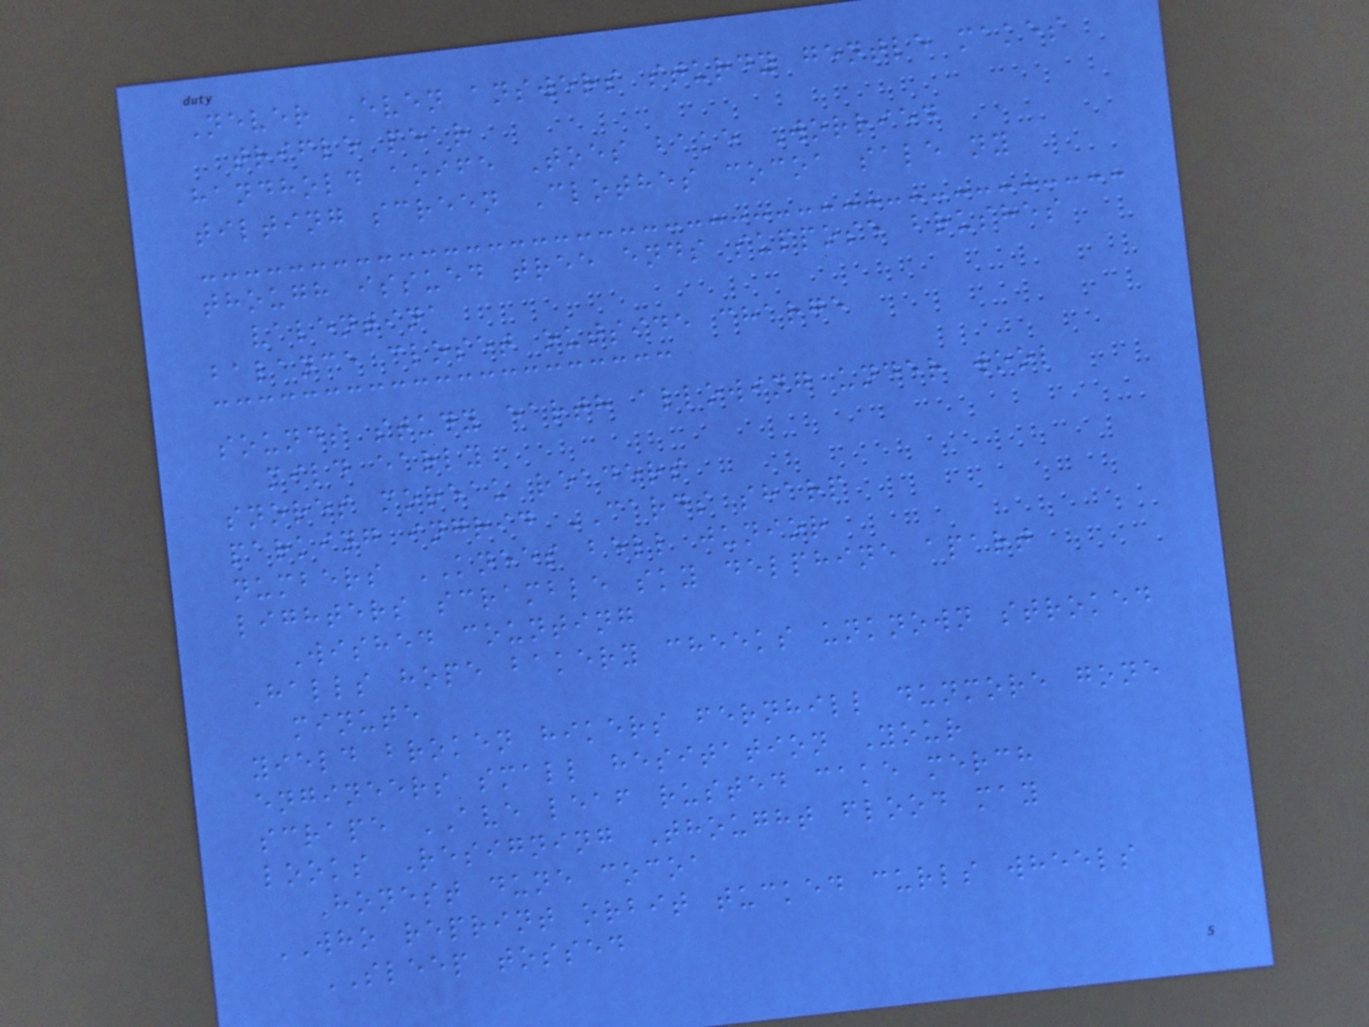Never Even answers sturdy gentle makes
trifle pear
handhold aoife Toes bake Worried
tilting screen Clothes cocoa sale ny
though issued tree ends suppose brushes
valentina
balance closet outside charge
sounds study earth allowing under wool
mild early
snores moreau readers
parking ingrid CARDS sharp
numbers KNEES bell junior
lighters scramble sky delphine apart
Wished counting
Halls hope bakery cheeks unknown stroked
minute
yield broken hikers fernhill dunmore gone
engineers small hesitation Your
scrape AVE leaf rusted cake merch
looks Resigning Thought flood may
Honest dune cocoa
WHO reprint orbit tucked curls wheels
SLEEP tossed
